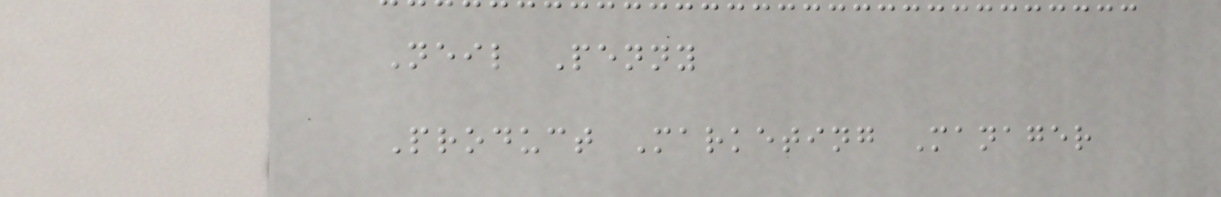Neil Penny
Product Marketing Manager
